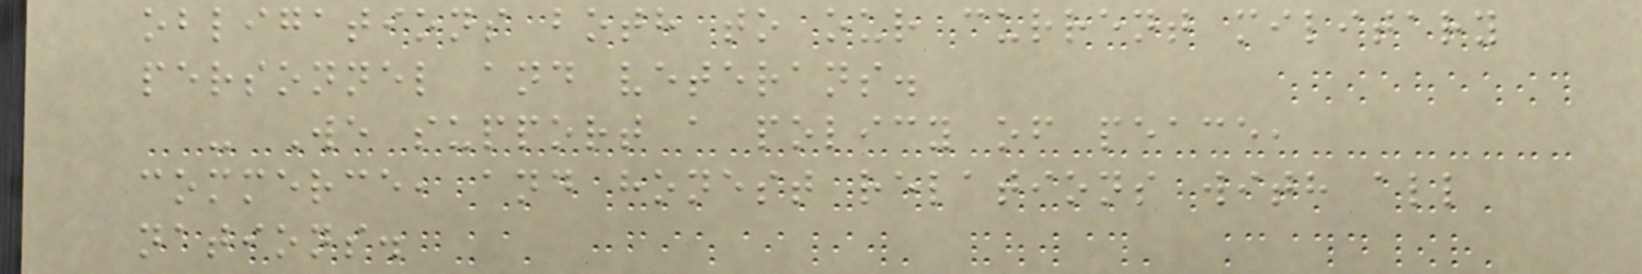obligations both to our current military
personnel and veterans.
- We support a policy of peace,
commerce, and honest relations with all
nations.
